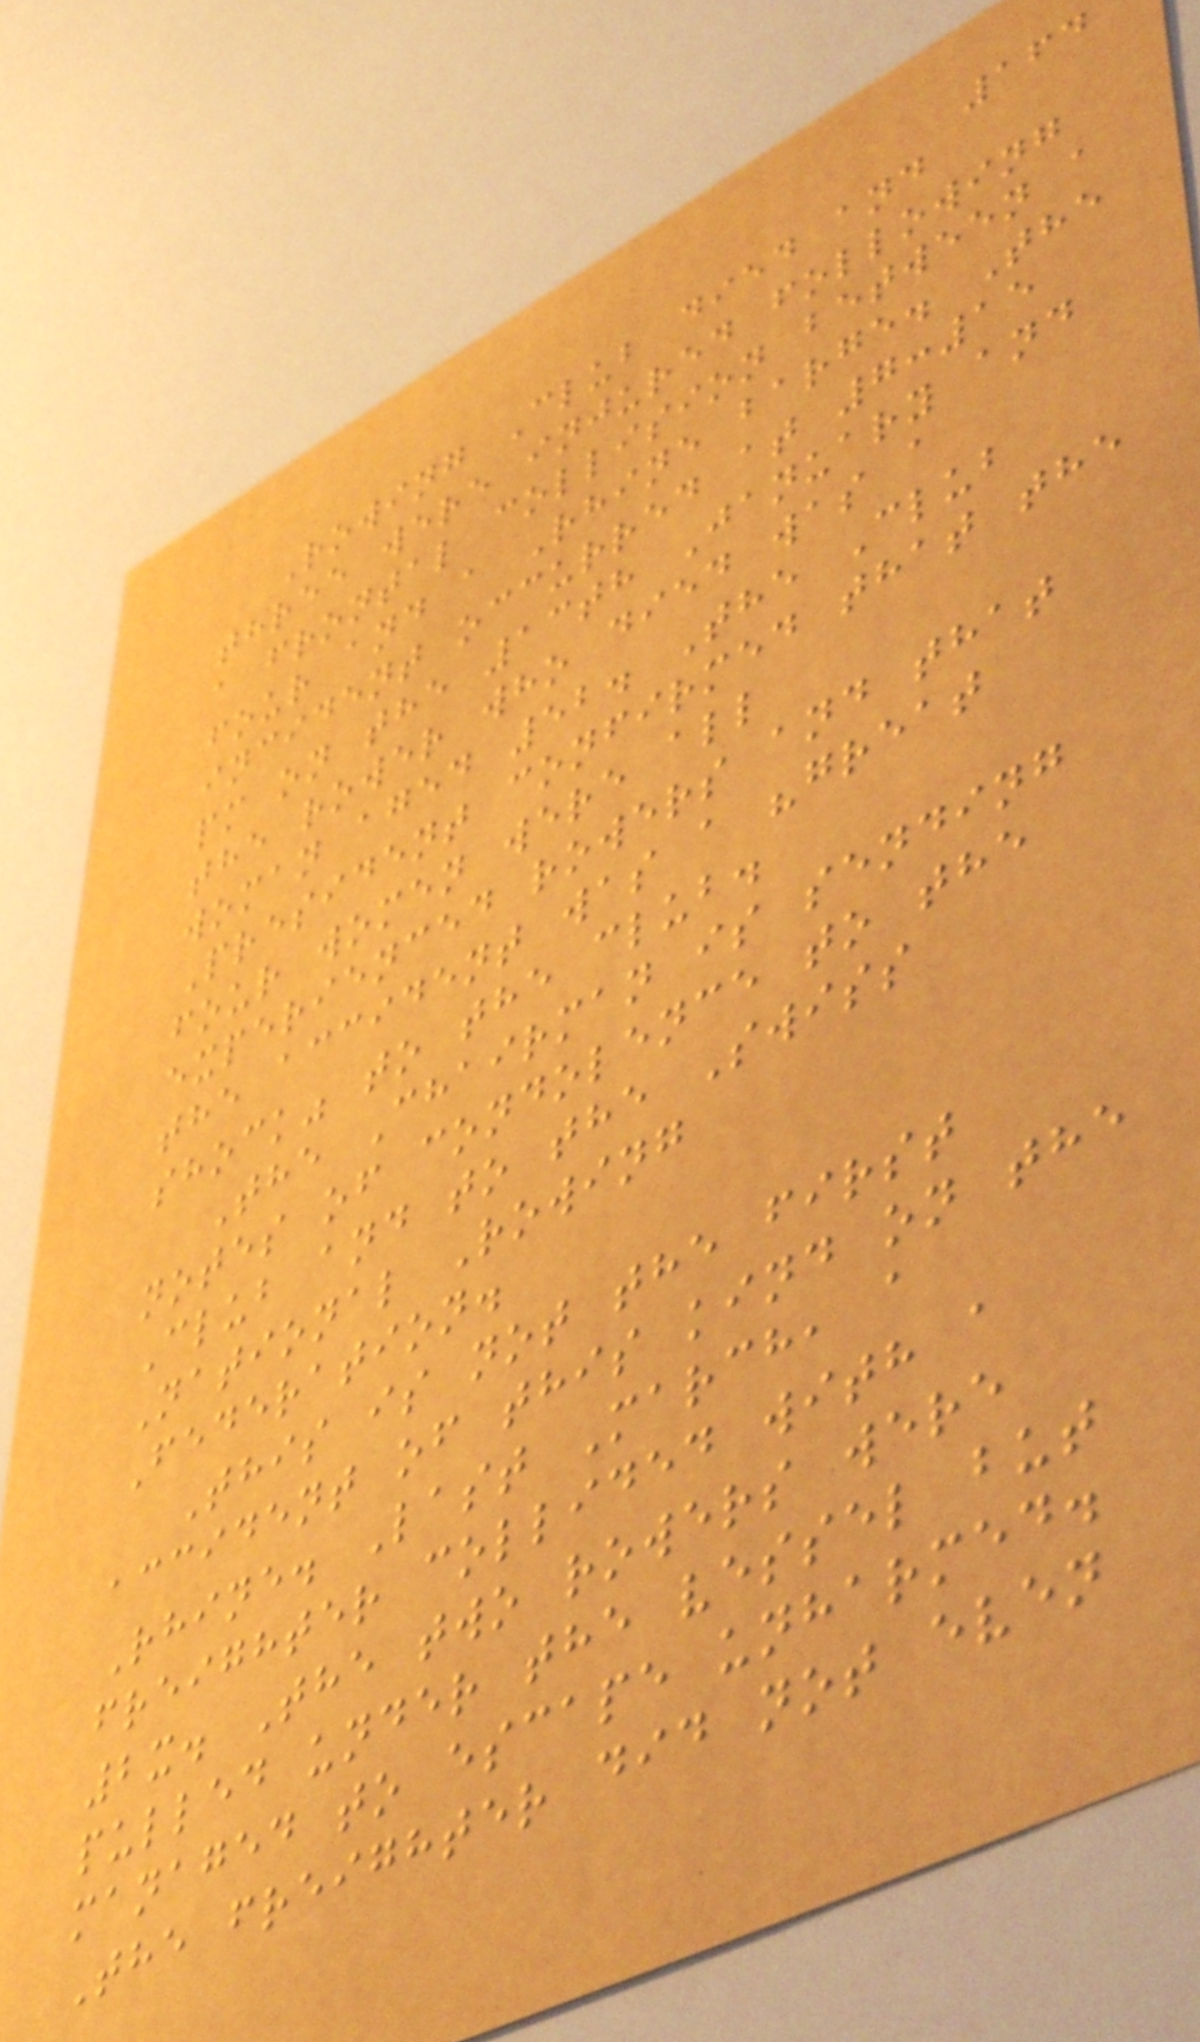164
Rowing Club died and
three were injured following
a frontal collision between a
four and a Rhine barge. The
incident occurred at 7:15
pm on the 13th January and
the rower who died was a
woman aged 52. The Club
President confirmed that the
four women were all
experienced rowers and that
the accident was a "great
shock" to the club.
The Chairman is sending
notes of condolence to the
Club and to the Swiss
National Rowing
Federation.
This is not the first
accident of this kind on the
Rhine. Last March, a
freighter collided with a
2x. The two rowers were
pulled under the vessel but
managed to escape unharmed.
The freighter did not even
